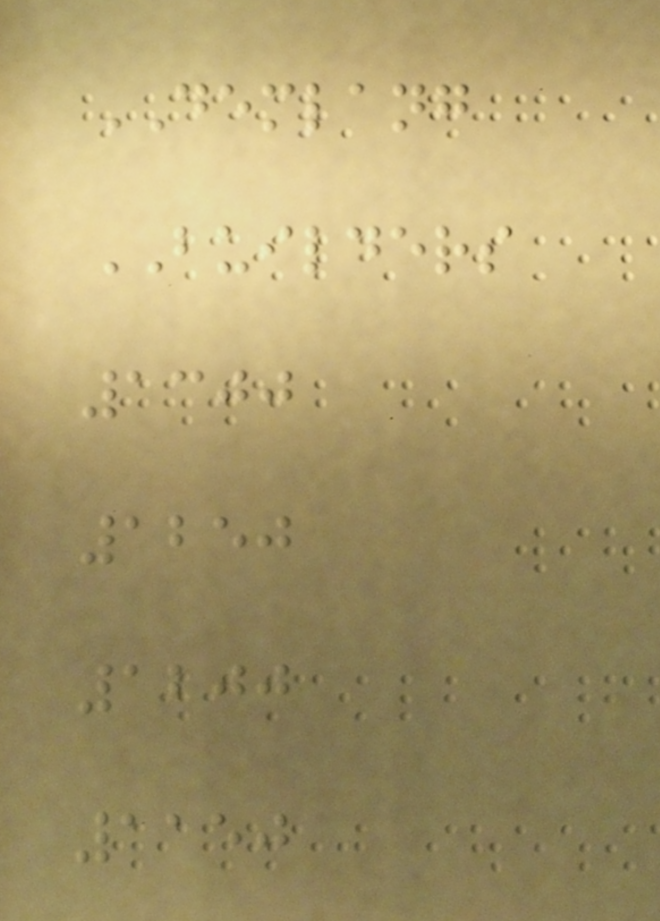DEMLANG
BUILDERS
1300
1250
1200
1150
